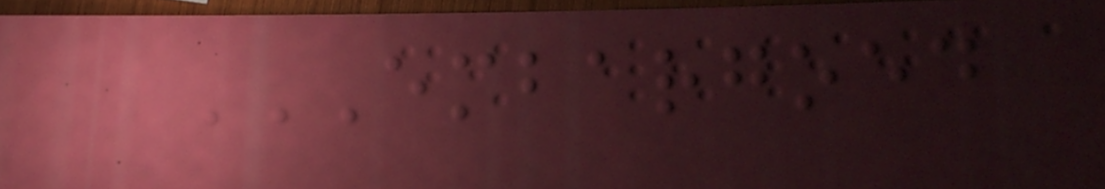EMBARGOED
